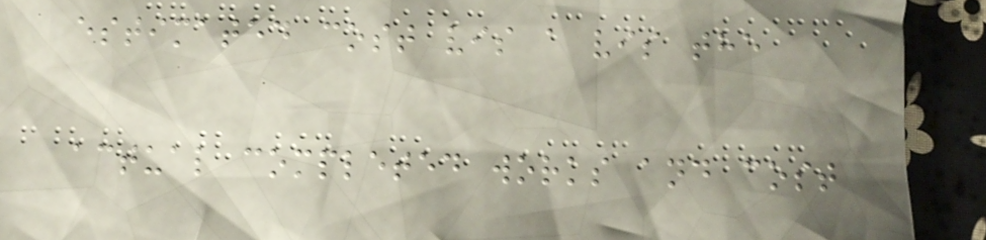estimated cost vis a vis the
actual completed works and cost
